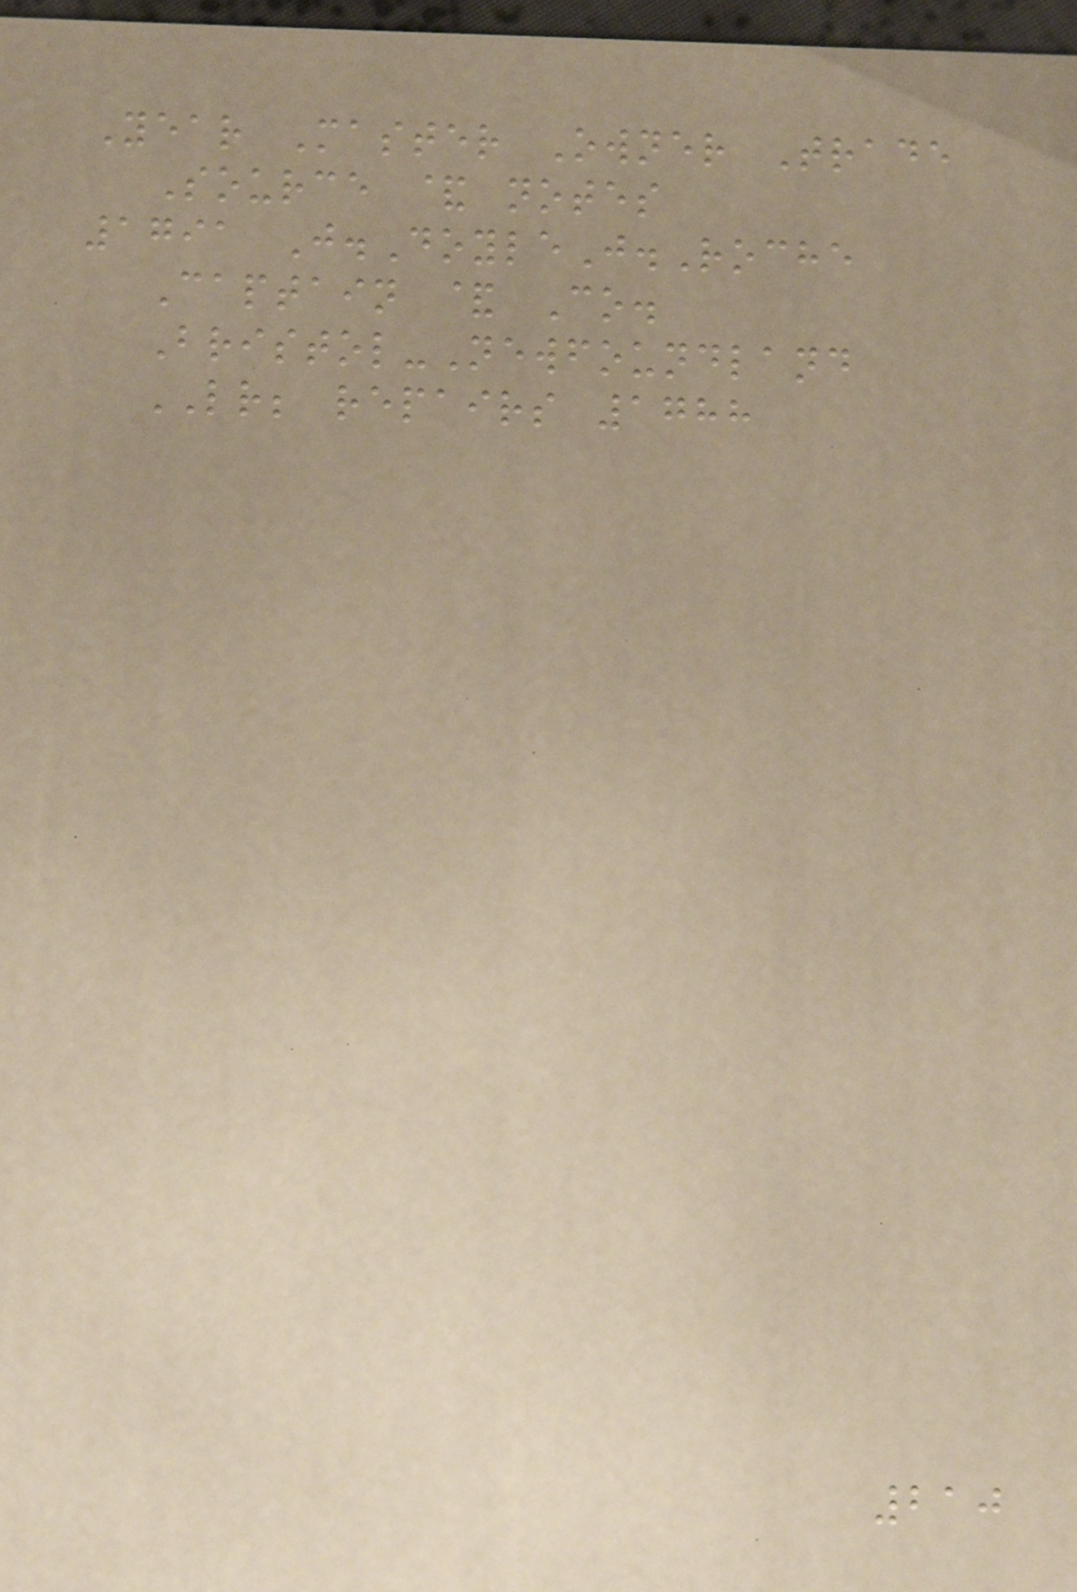Year Master Owner Trade
Source & notes
1791 J.DoyleJ.Roche
Captain & Co.
Bristol-Newfoundland
LR; repairs 1788
210
